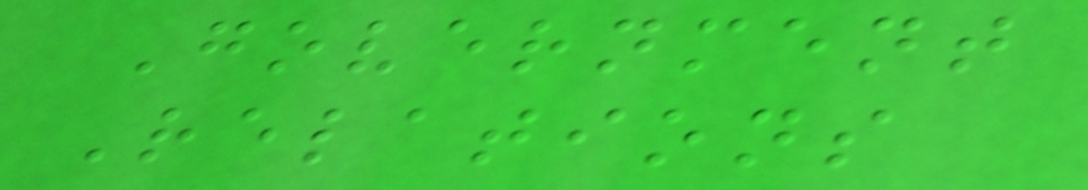Government
Relations
